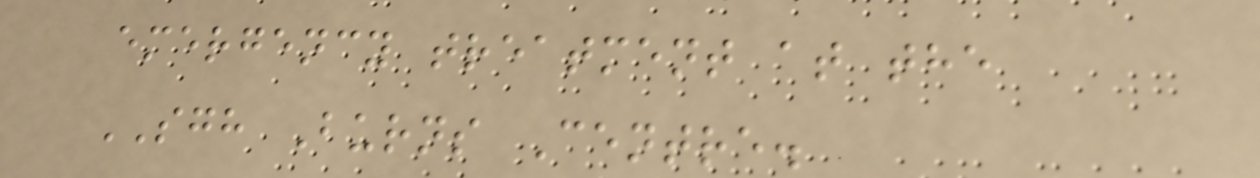emergency treatment at the
SGH Burns Centre.
